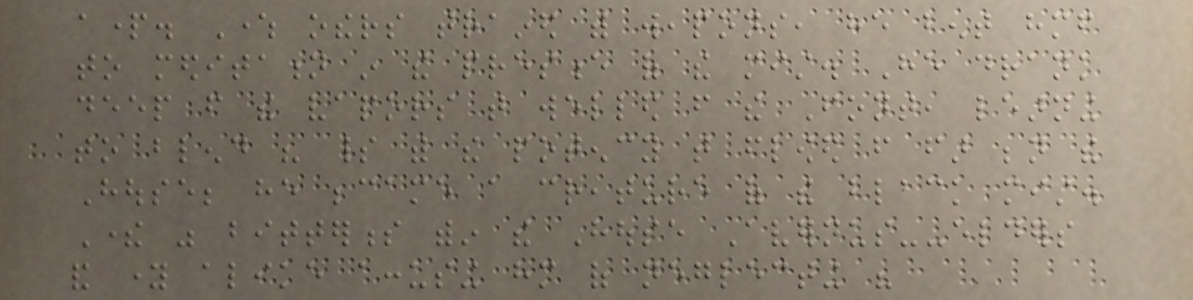apart. Where others trained with weapons, he bent himself
to meditation in the presence of the mist. He drank
deep from the vapors that welled from the Font, learning
to blend his spirit with the potency that flowed from far beneath the
House; he became a creature of the black mist.
There was bitterness within the House Avernus--elders
and young alike accusing him of neglecting his
